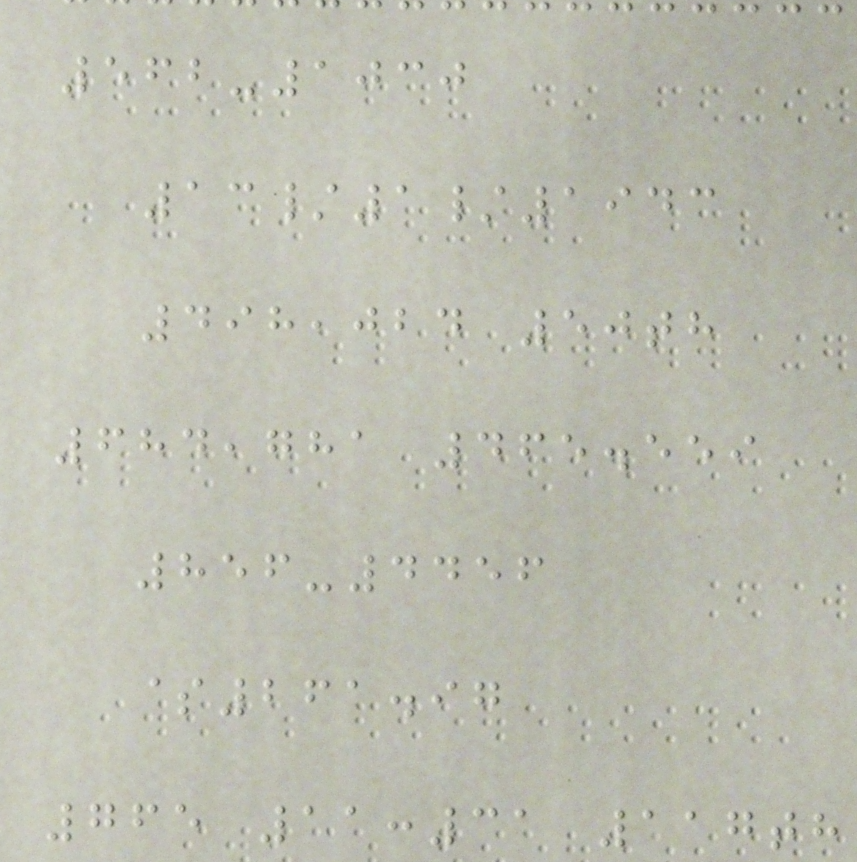562-1030
13/1/1943
498,024 50th
684,781 465.559
856-4456
$261.97
765 11:31 117th
